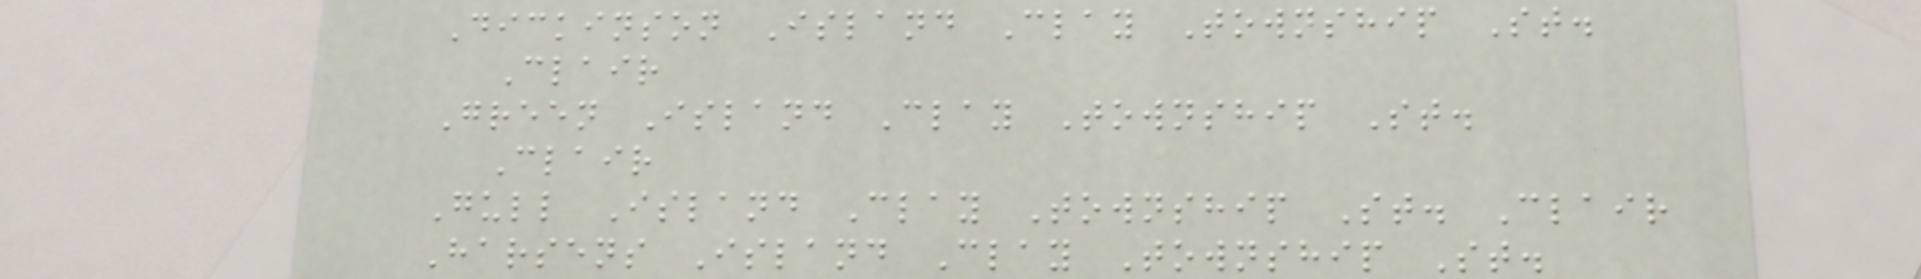Dickinson Island Clay Township St.
Clair
Green Island Clay Township St.
Clair
Gull Island Clay Township St. Clair
Harsens Island Clay Township St.
